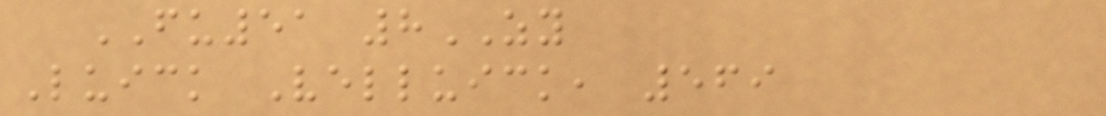FU51 8ZY
Luick Velluick, 569
